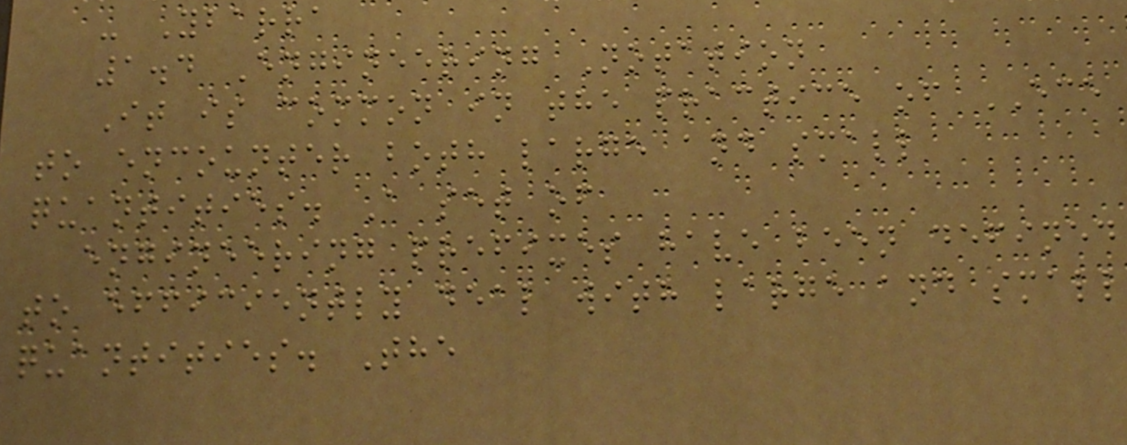- Ybarra
1.4 Engineering Notation
It is common in the practice of ECE
to encounter both large and small
quantities. A set of
engineering prefixes have been defined
to efficiently deal with large and small
quantities. The
